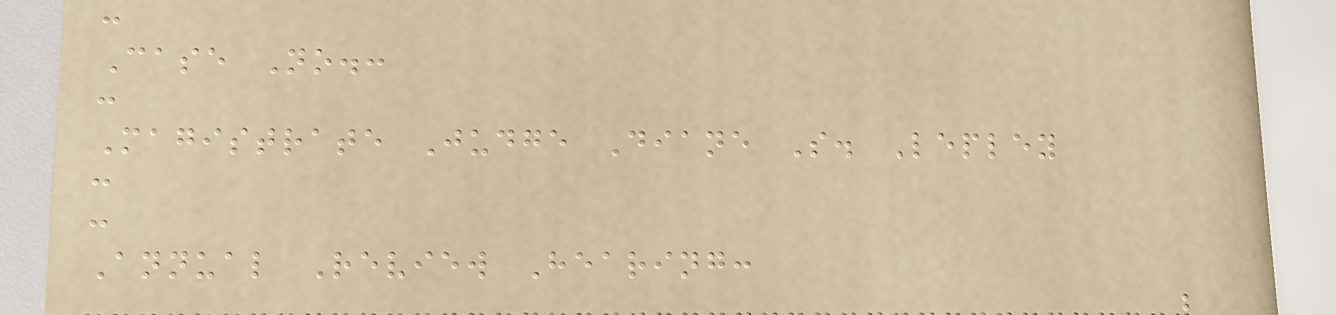:
Case No.:
:
Magistrate Judge Diane S. Lepley
:
:
Annual Review Hearing:
